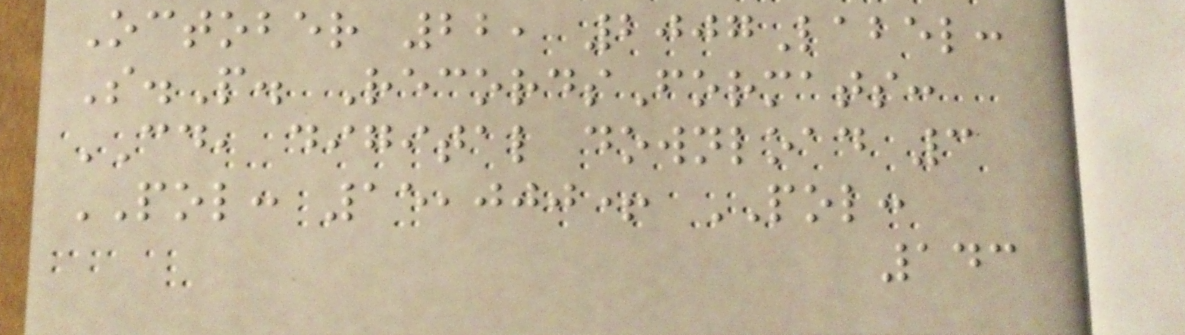October 22, 2007Label:
S.P. RecordsFormats:
CD, digital download 3
POL: 15,000+ POL:
143
